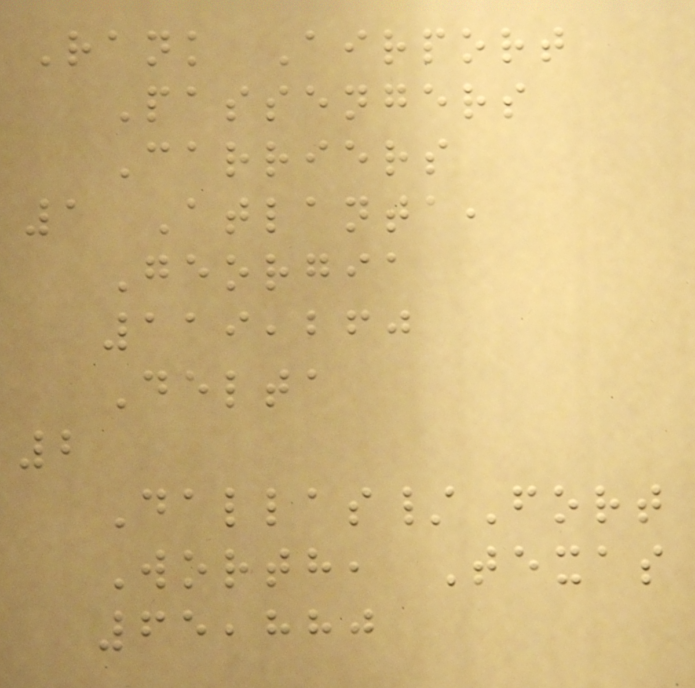Rank Airport
Passengers
Carriers
1 Atlanta,
Georgia
119,260
Delta
2
Dallas/Fort
Worth, Texas
65,880
